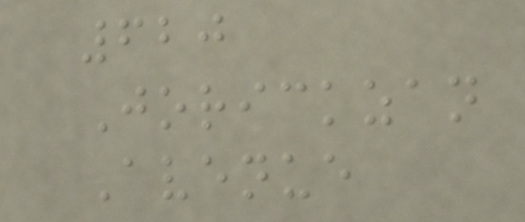620
Jorickzan
Avenue
